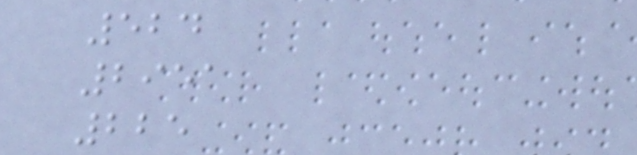524
2951
225
